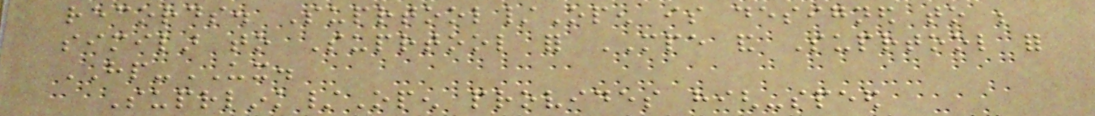records. Suprtool/Open is designed to be
similar to Suprtool for MPE and Suprtool for
HP-UX.
Suprlink/Open provides high-speed
